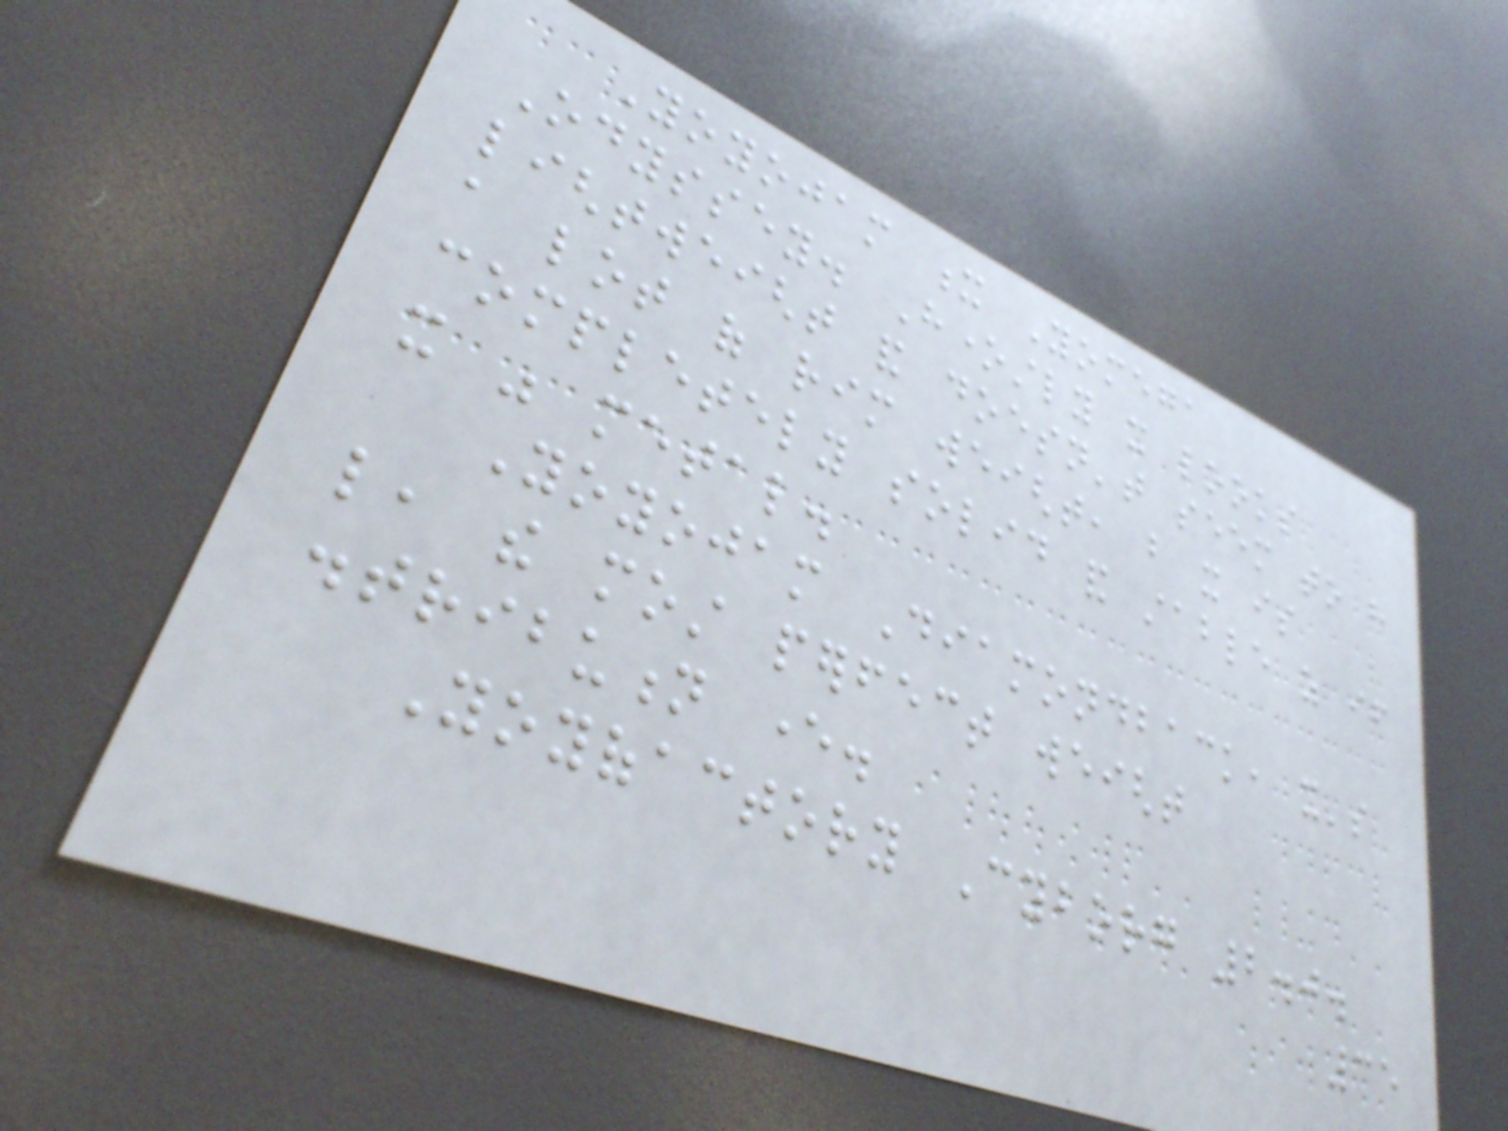Yoyojam x Yomega
Odyssey. Honestly it looks
lightweight and doesn't seem to have
a lot of rim weight, but it is
completely solid and stable as if
it was metal.
Yoyojam Diamondback, it's
like, the most perfect weight
distribution ever.
Yoyofactory Cyborg 2.0.
35
